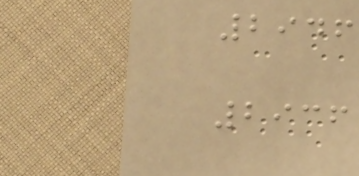2946
2936
